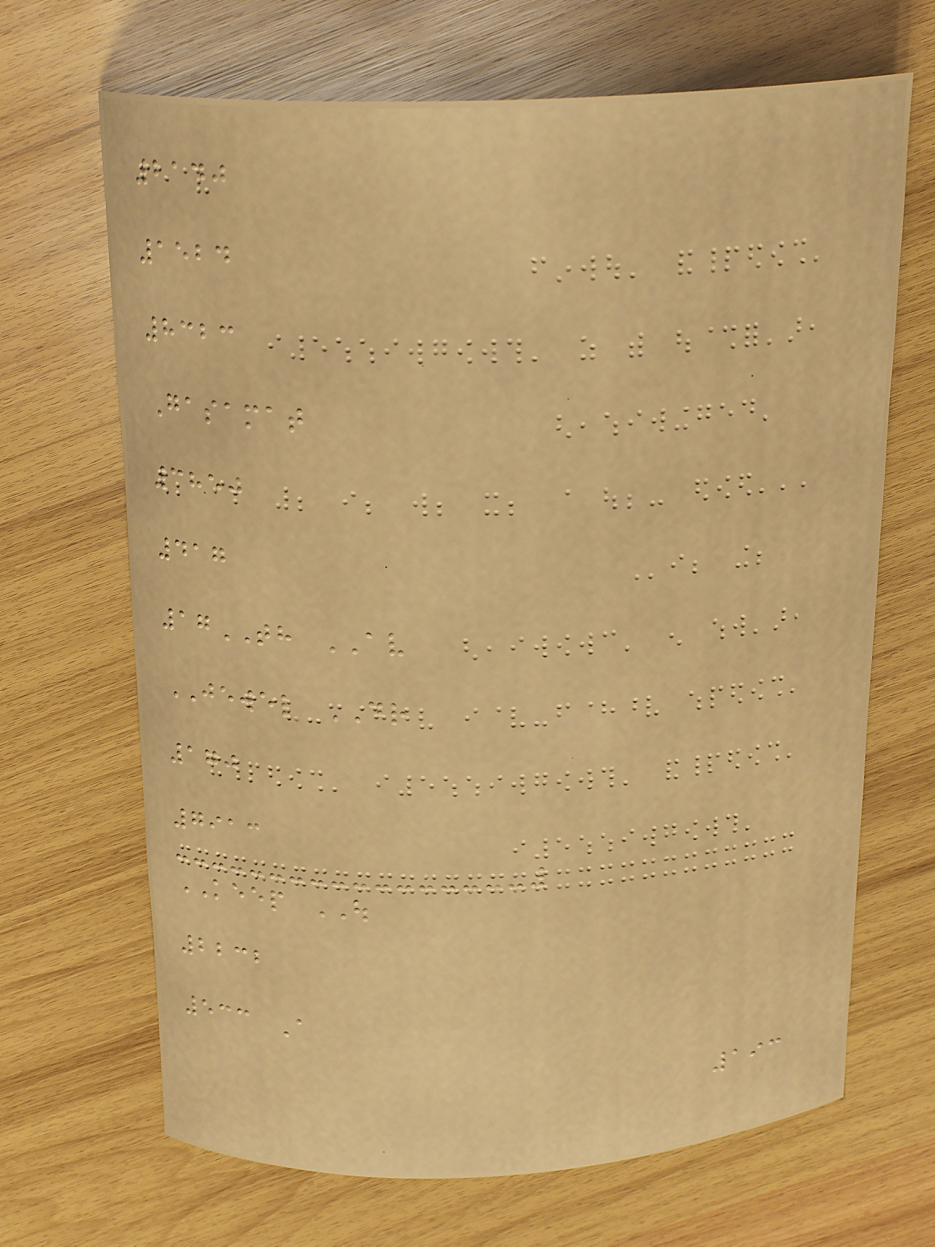2140
1524
8323
Gasamat
3850
417
17TH AV
JEWEL DR
170
7913
KEEP OUT
2232
533 A
193
